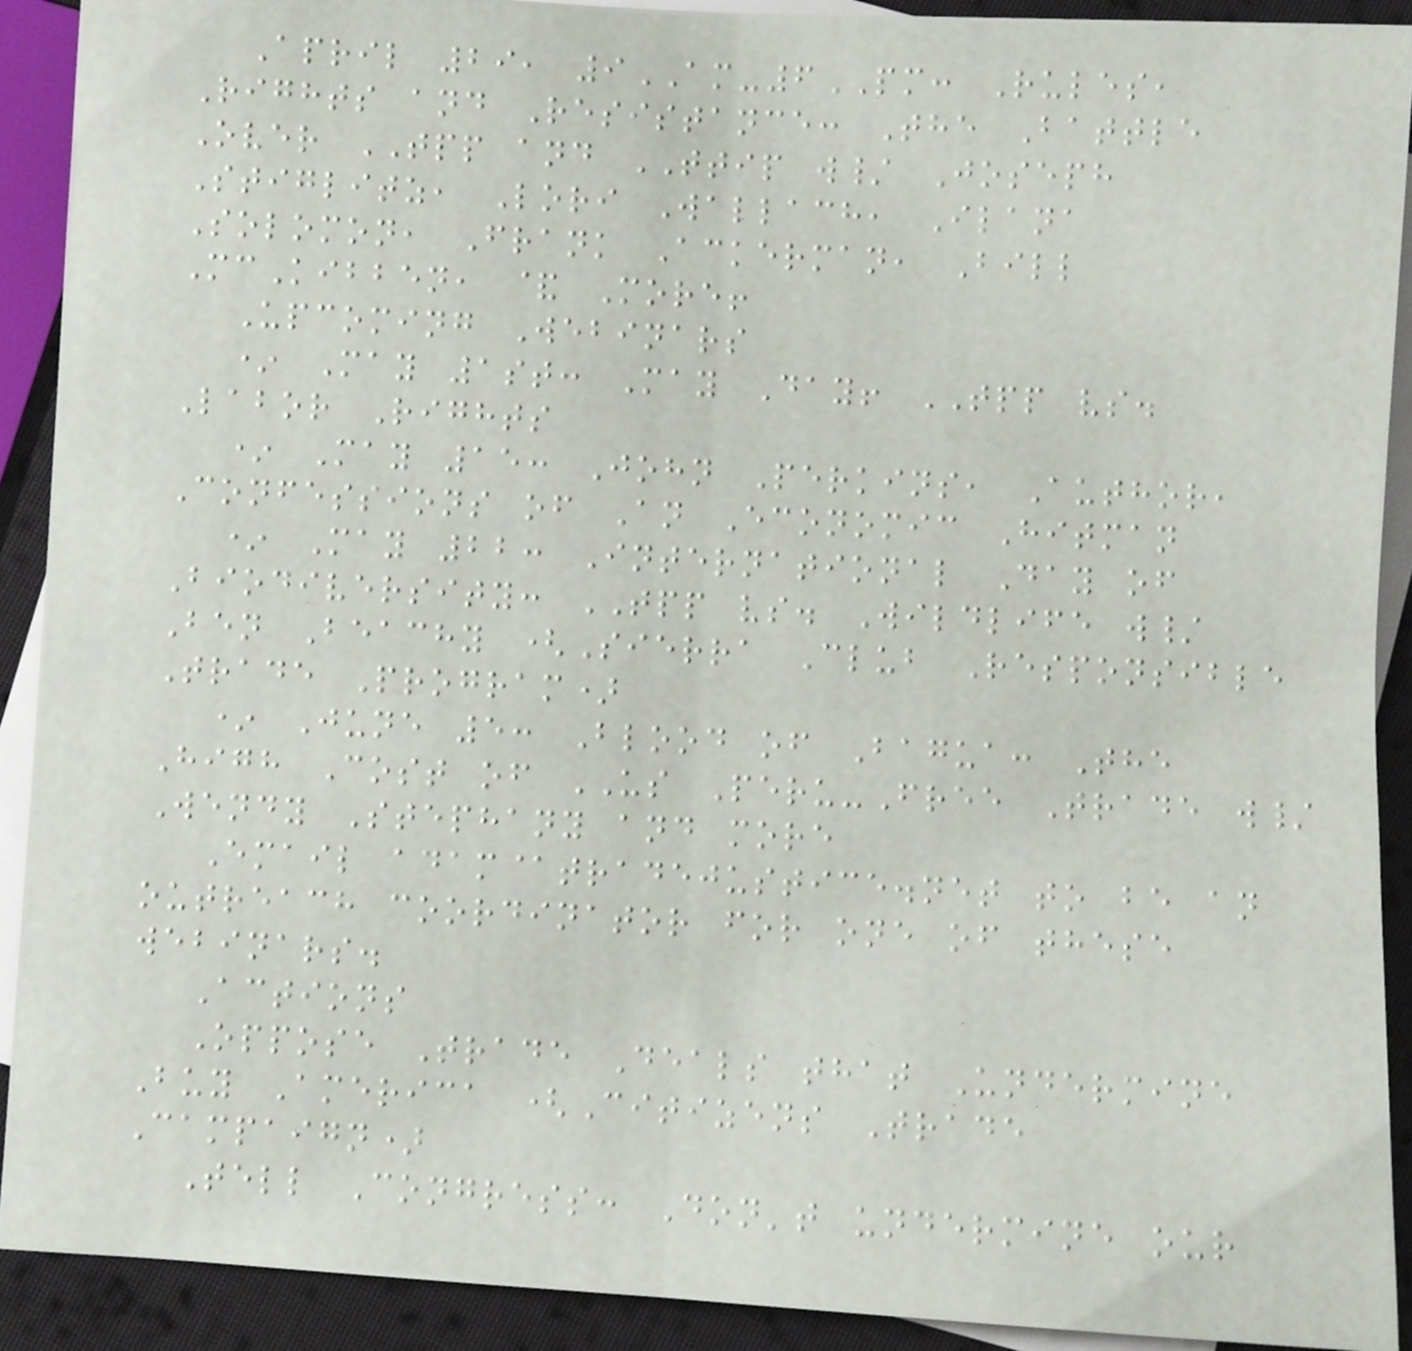April 29, 9AM-6PM: Rules,
Rights and Resistance: The Battle
Over TPP and TTIP w/ Joseph
Stiglitz, Lori Wallach, Ilana
Solomon, Frank Ackerman, Bill
McKibben, & More!
Upcoming Webinars
* May 1st: May Day! TPP vs.
Labor Rights
* May 15: John Perkins, Author,
Confessions of An Economic Hitman
* May 22: International Day of
Biodiversity: TPP vs. Wildlife w/
Ben Beachy (Sierra Club Responsible
Trade Program)
* June 5: Blood of Bagua: The
High Cost of US Peru-Free Trade w/
Wendy Stephany and more
Email adam@tradejustice.net to be an
outreach coordinator for one of these
webinars.
Actions
Oppose Trade Deals that Undermine
Buy America (Citizens Trade
Campaign)
Tell Congress: Don't undermine our
